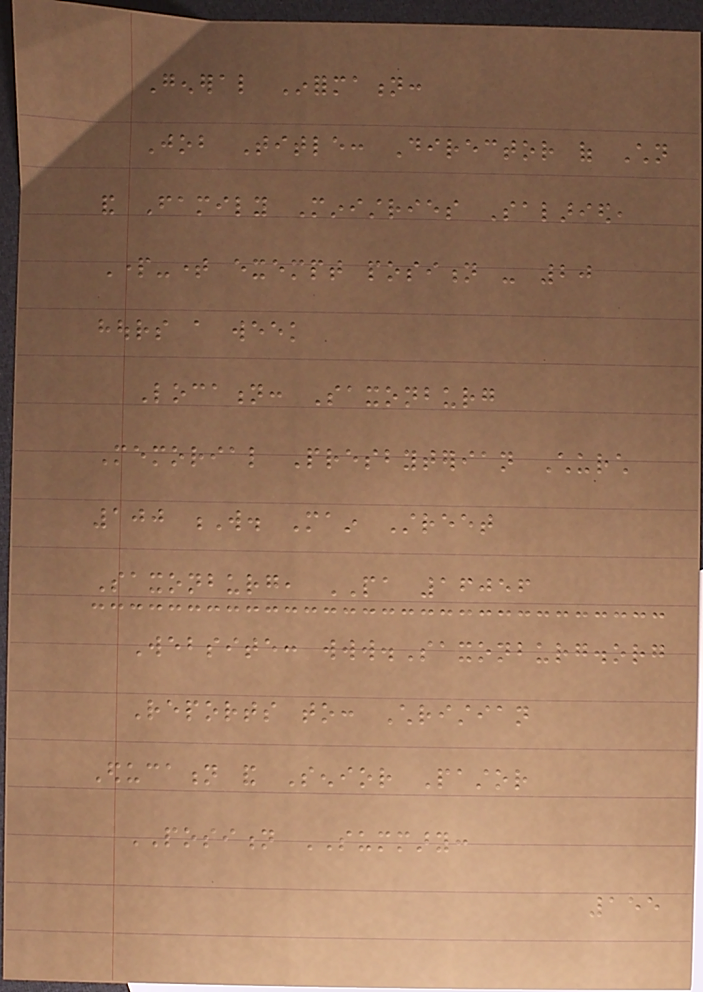General Information:
Job Title: Director of Children
and Family Ministries Salaried,
Part-time exempt position - 20
hours a week
Location: Saxonburg
Memorial Presbyterian Church
100 W. Main Street
Saxonburg, PA 16056
Website: www.Saxonburg.org
Reports to: Christian
Education and Senior Pastor
POSITION SUMMARY:
155
